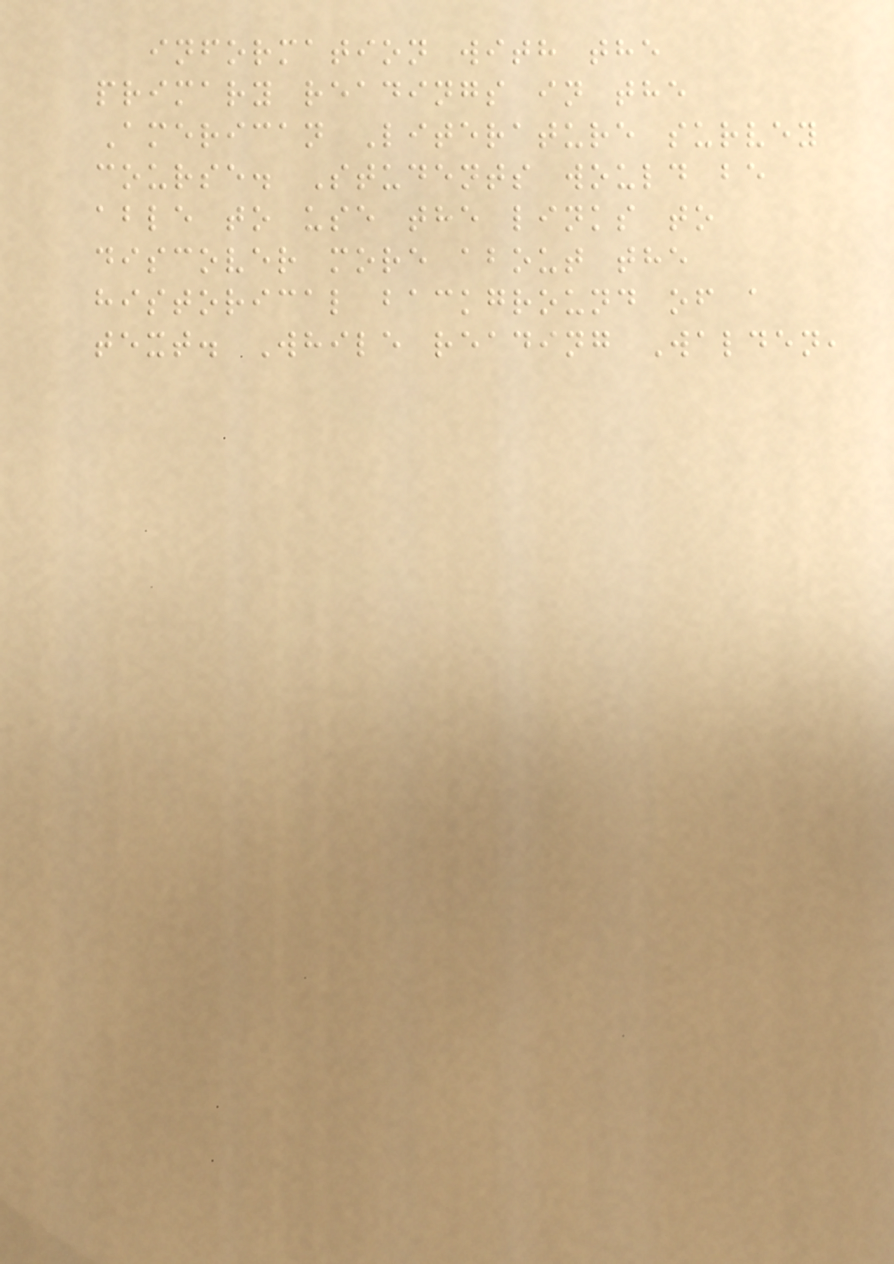information with the
primary readings in the
American Literature survey
course. Students would be
able to use the links to
discover more about the
historical background of a
text. While reading Walden,
